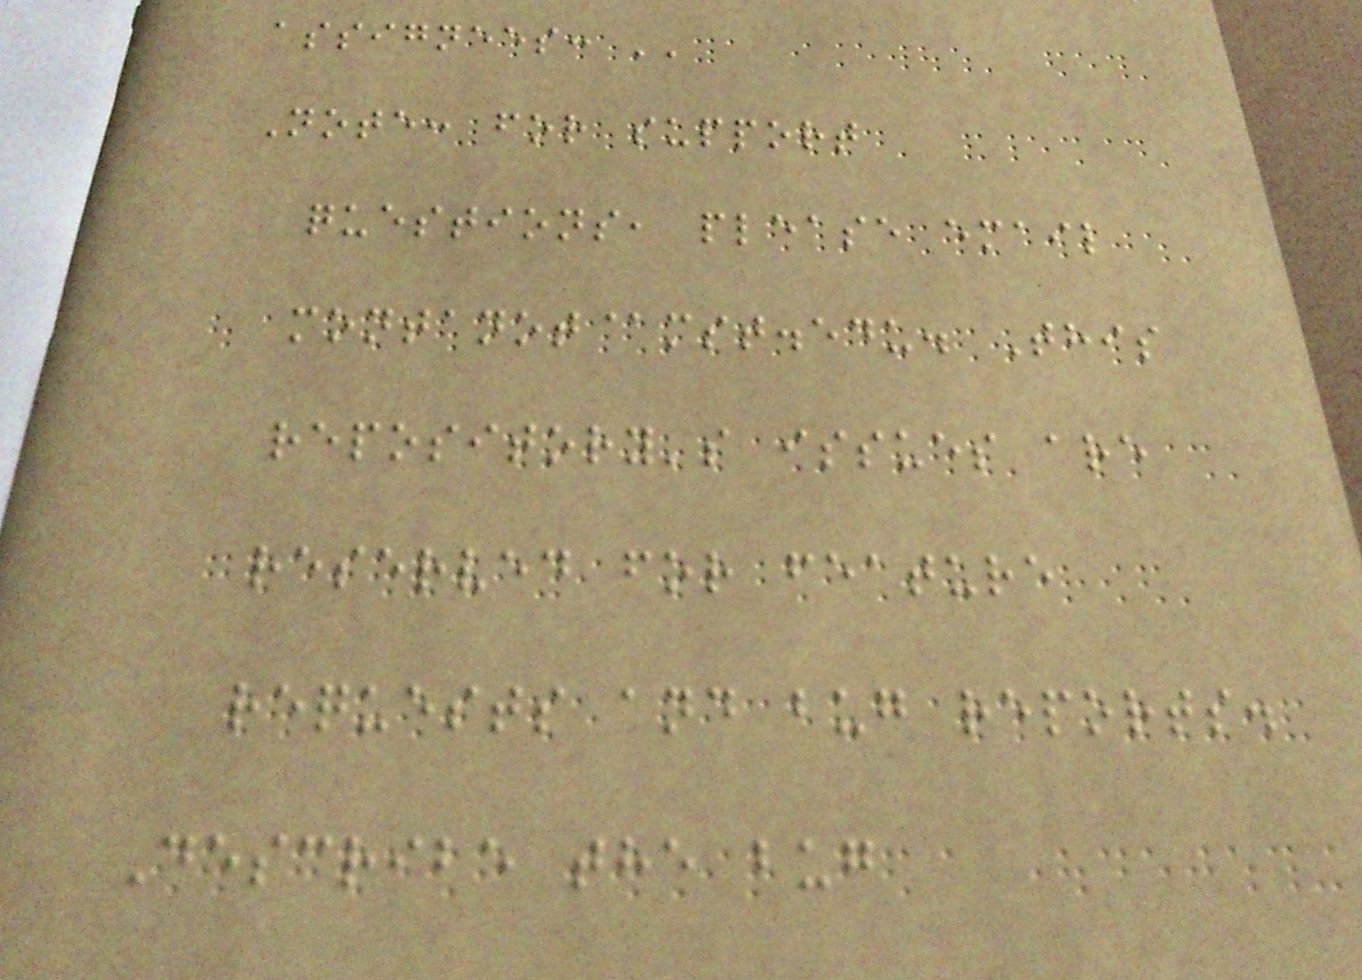assignees: ''
Note: for support
questions, please email
montanot@mst.edu. This
repository's issues are
reserved for feature
requests and bug reports.
Describe the bug
